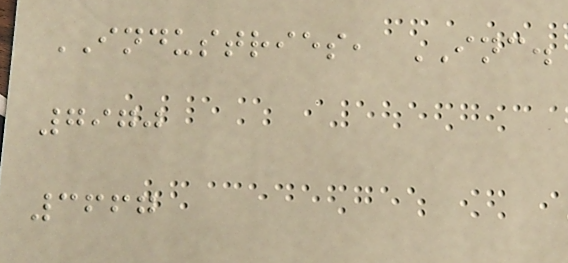INDUSTRIES, INC.
7970
3667
